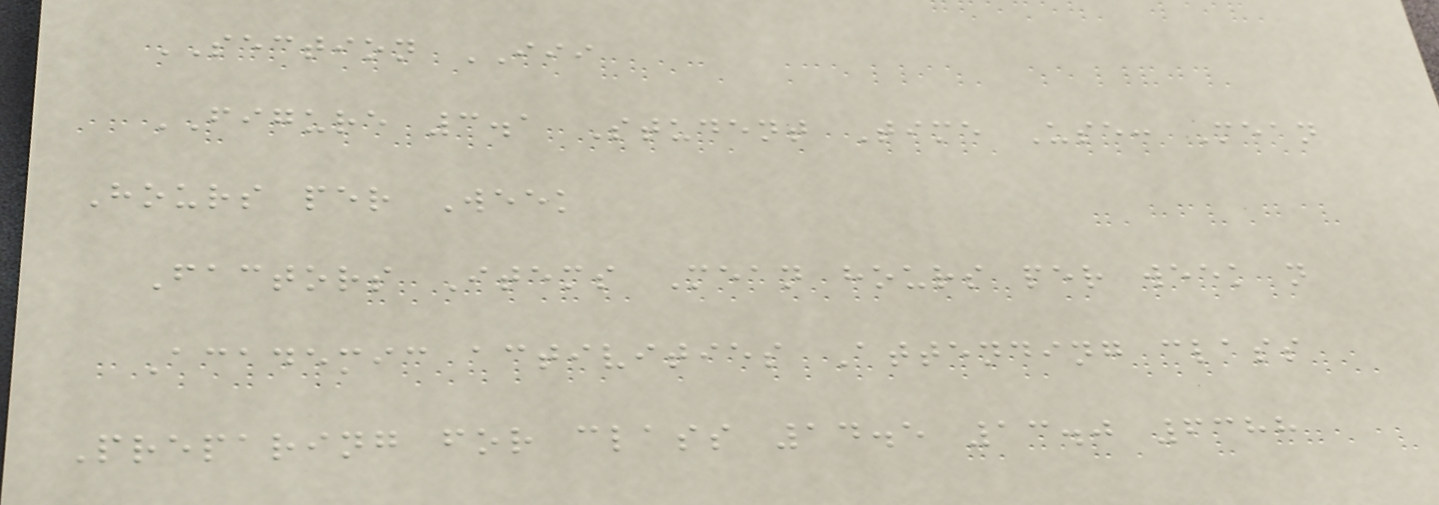SECTION III
FIGURE 3.1 Student Time Use: Mean
Hours per Week
Factors Items Mean hours per week n
Academic activities Attending class
Preparing for class 14.5 13.0 6388
